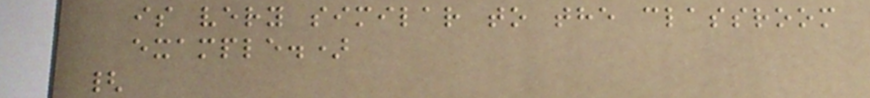is very similar to the classroom
example.)
{
